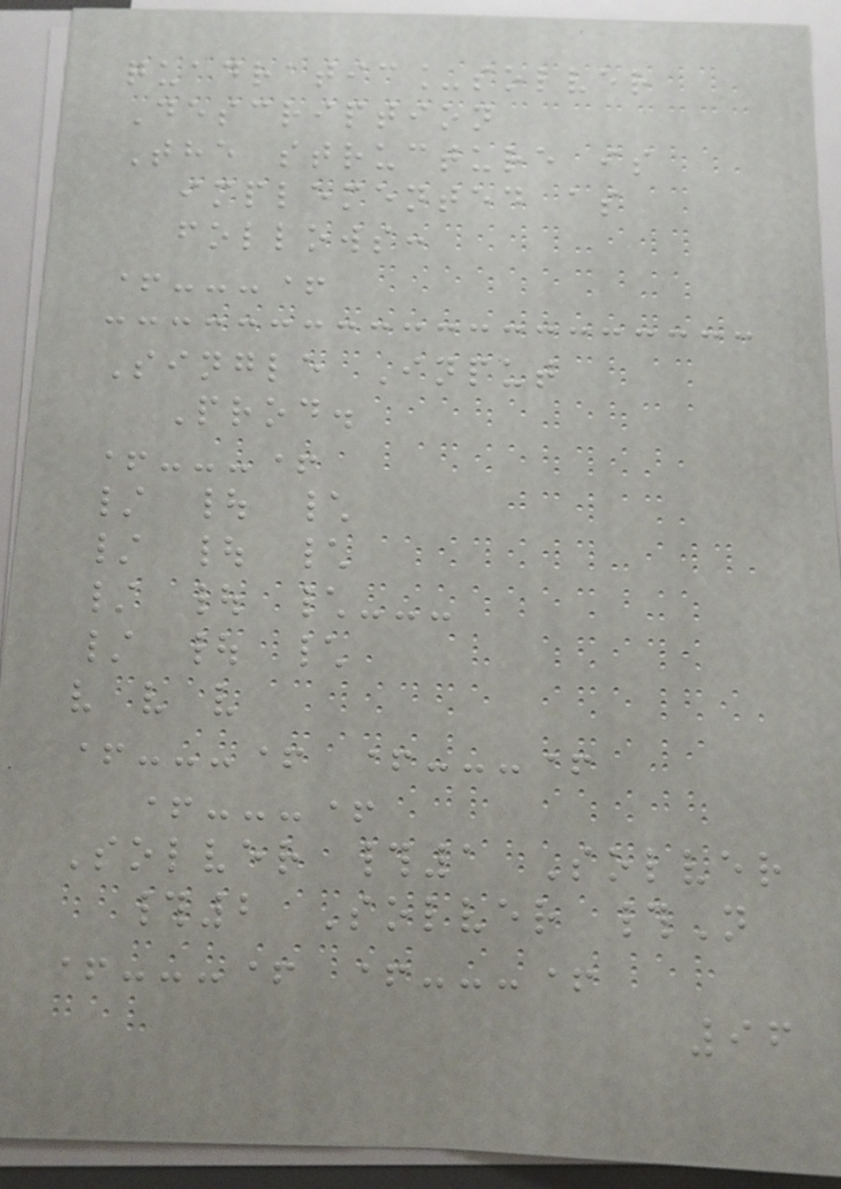quadratic_solver
Description
The structure is
implemented as
follows:
+---+
Single Input
Prod.
+---+
/ | \
/ | \
/ | \---
/ | \
v v v
+---+ +---+
+---+
Solver #1 Solver
#2 Solver #N
+---+ +---+
96
